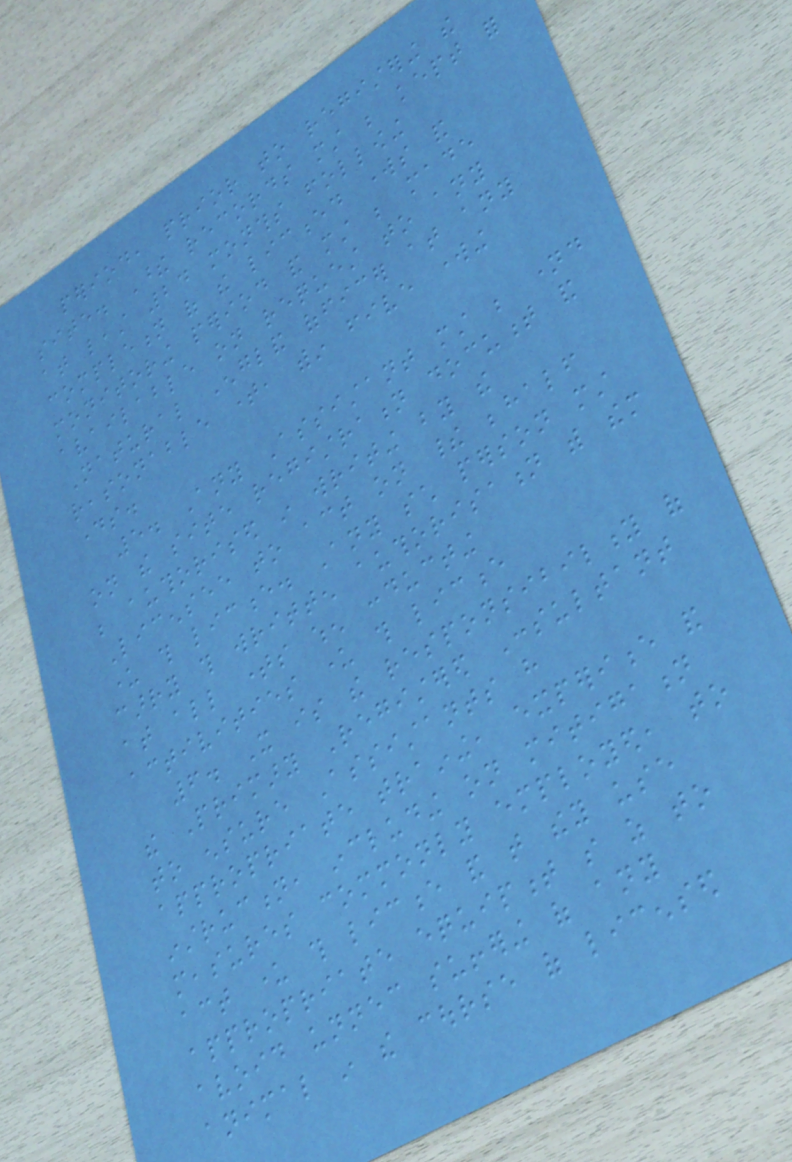period, prior to registering the
site. These records must be kept for
at least 24 months following
completion of the licenced works and
monitoring period and must be made
available on request to any
Natural England officer at any
reasonable time, within five working
days.
5. Any Assistant must be named
on the site registration document and
be authorised in writing by the
Licensee to act on their behalf
under this licence. Any such person must
carry this written authorisation with them
at all times when conducting
activities under this licence
6. It is the responsibility of
the Primary Registered Consultant
to ensure Assistants have
appropriate training, experience and
instruction, including on mitigation
measures commonly employed, to
act under this licence and that they use
appropriate equipment so as to
avoid unnecessary suffering of any
animal in the course of licensed
